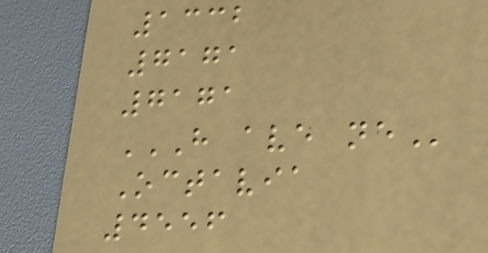1332
7171
7171
H AVE NE
Octavia
4556
